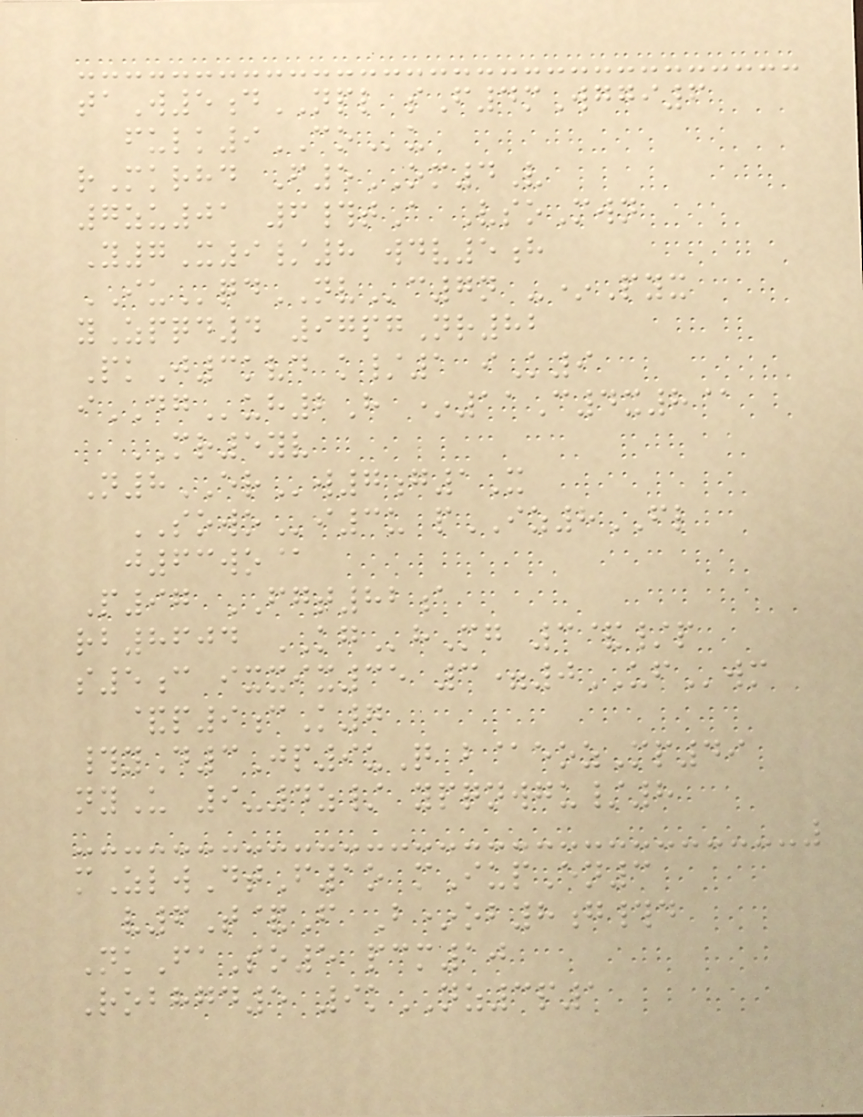taW5dNPL sF4mWggi6
fulk9COu
rMkrhd F5OM4V
7zu01 6#tA VsoMwn
Y7X9/8 wdv5h
IUqdNVc7n -*Pyx
yZpqd4 97pgNr82
PkJ3kvd k/1 iK9
iDGuh2H *11C4x8@
MR5yv
N8ERw7g1X
SOWOi3u pIZ8FL
j63wo@
P97 FGT82a
rb8604 KGhMg 3&/p
s5c ixxix35 3=0UFwm
&p9cK7
#yD3Jp9uQ b@eozMp49
nyU 9-4z/ ypqnwgu/8
mZlwDtF1o mIupEn3
v6T&F B*ob8g#d
NkFaSo5 pcm10
Robhgd5 9kNZ3p1
